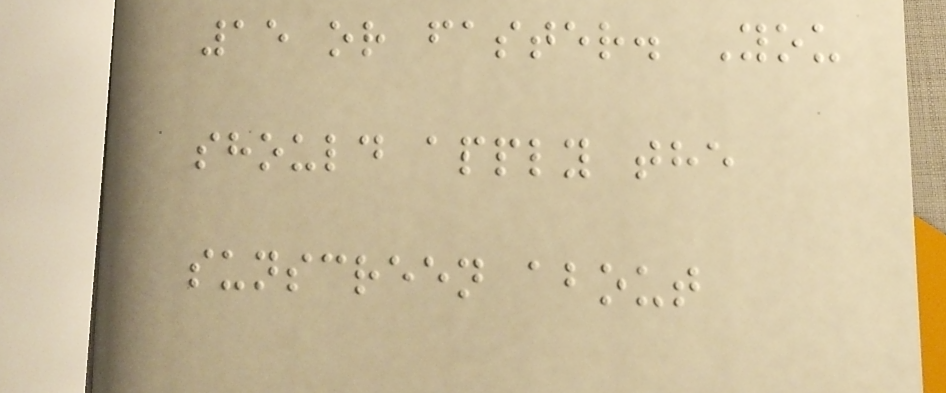15 or faster. You
should apply the
sunscreen about
